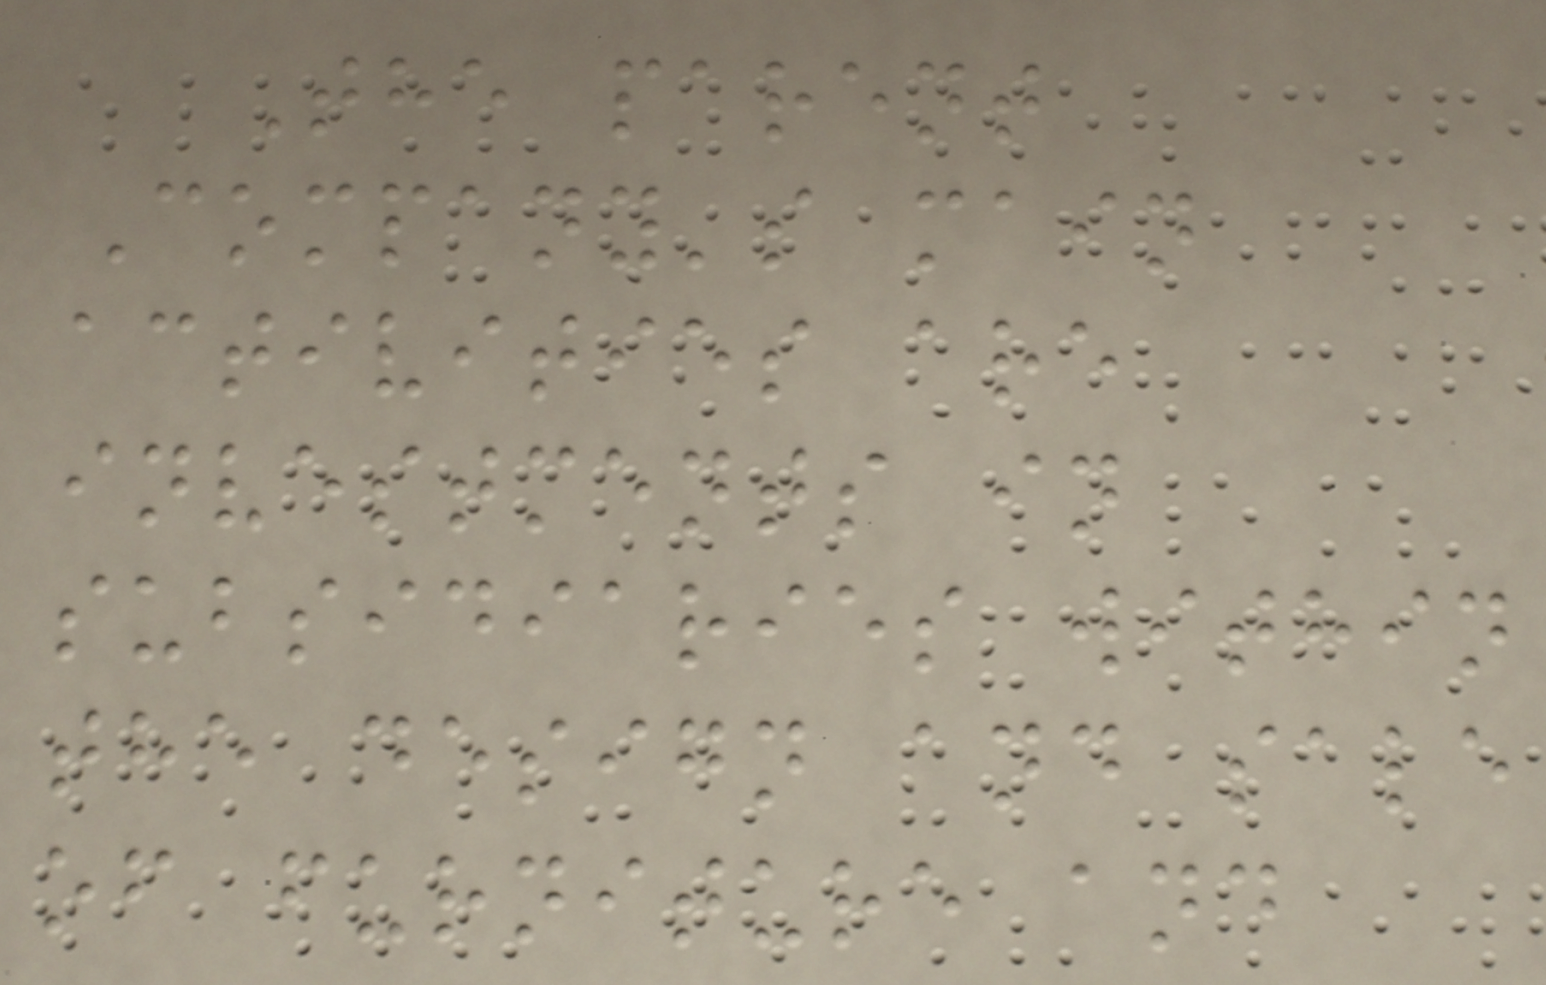The parent
Company's main
activities are
investments in
subsidiaries within
the design and sale
of furniture and
